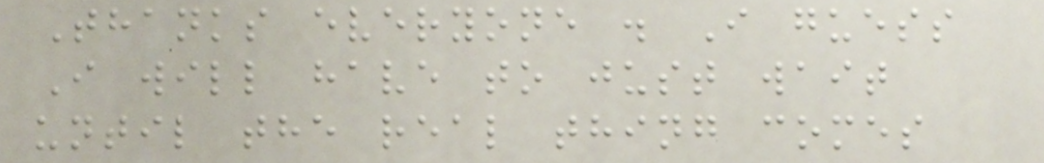Thanks everyone . I guess
I will have to just wait
until the real thing comes
